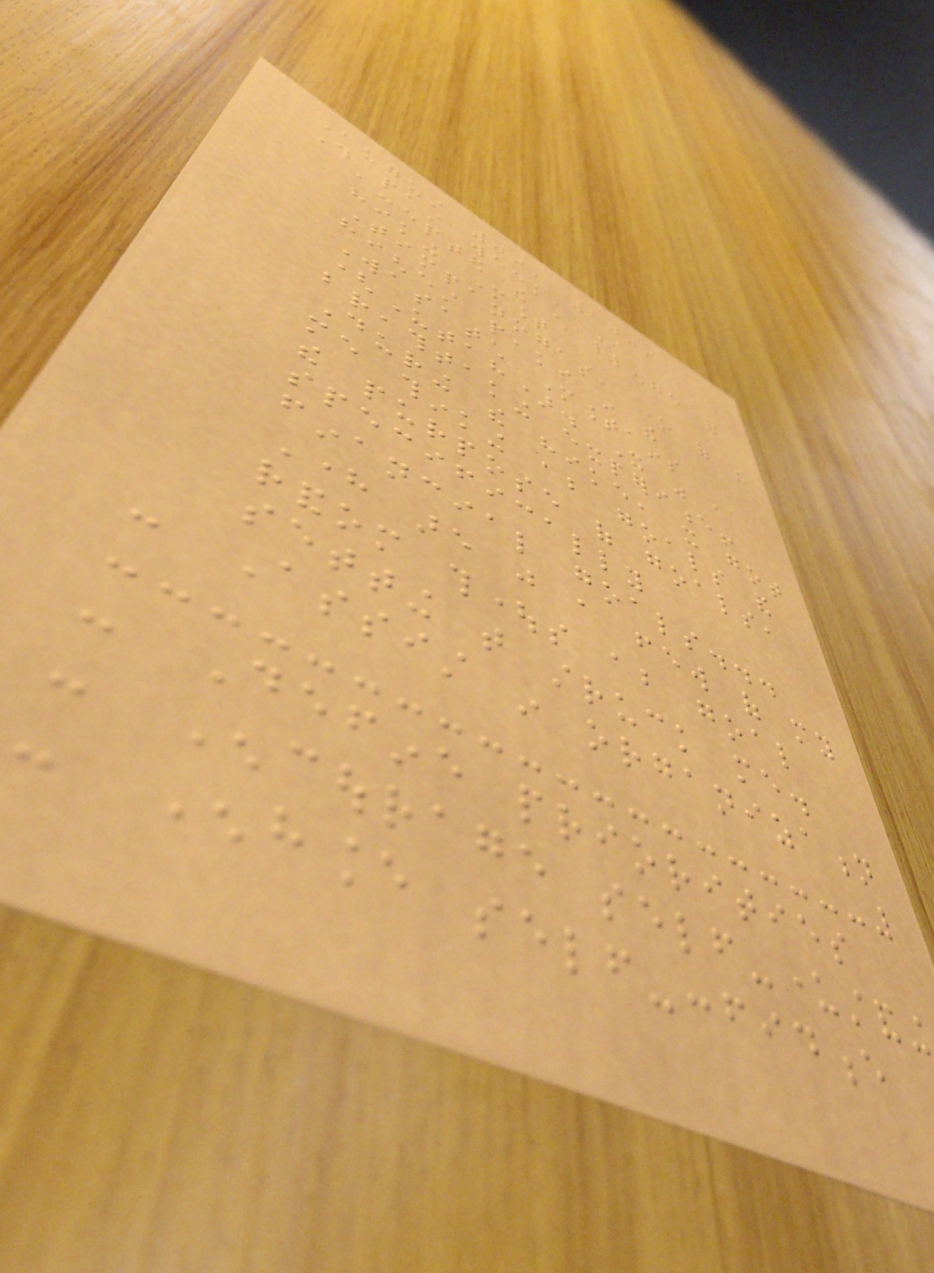August 09, 2009
This past week, I
accepted the challenge of
hiking Mount
Timpanogas, one of the
highest peaks in the
Wasatch Mountains
(Utah). It was a
breathtaking experience!
During the hike, it got
me thinking about goals and
the purpose of goals,
specifically
financial goals...
Here are just a few of my
random thoughts about goal
setting that struck me.
- Assist in organization
- Define priorities
- Encourage self-understanding
- Enhance self-confidence
